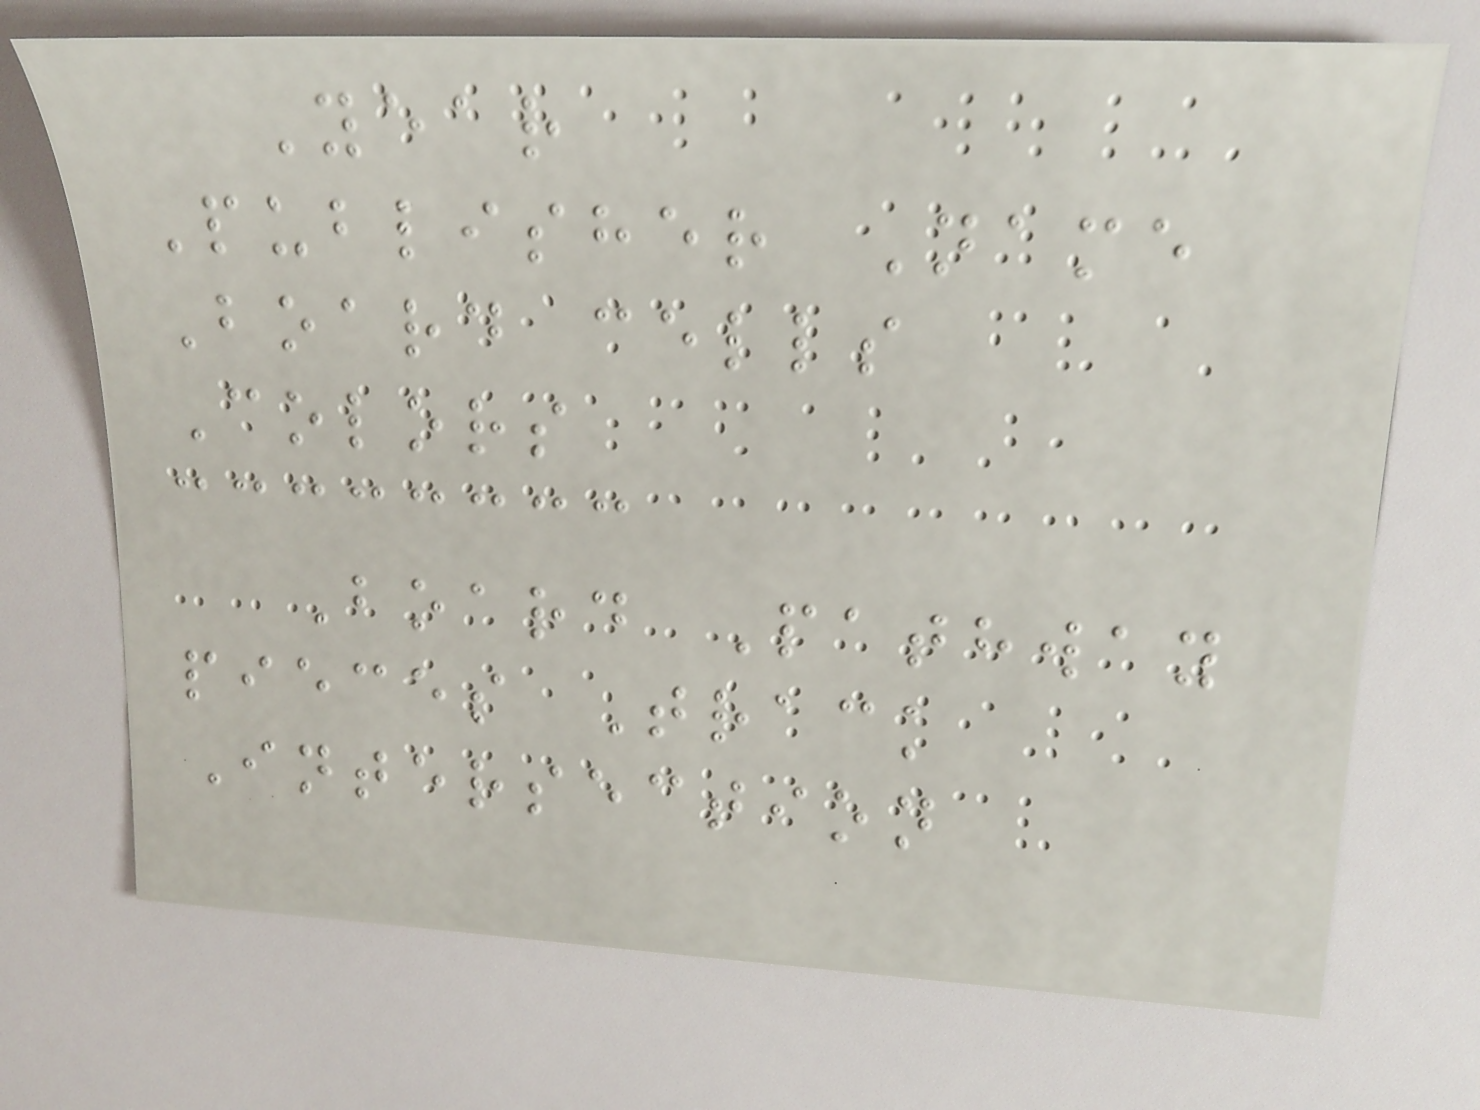Year
Publisher Name
Board cells
Colors
Board Pathway
pieces Track
Intersection
